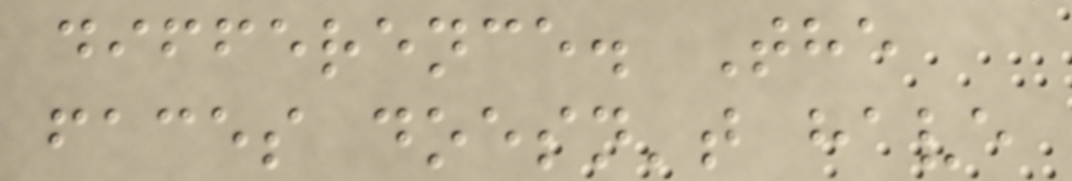difference. The
faces doesn't have
